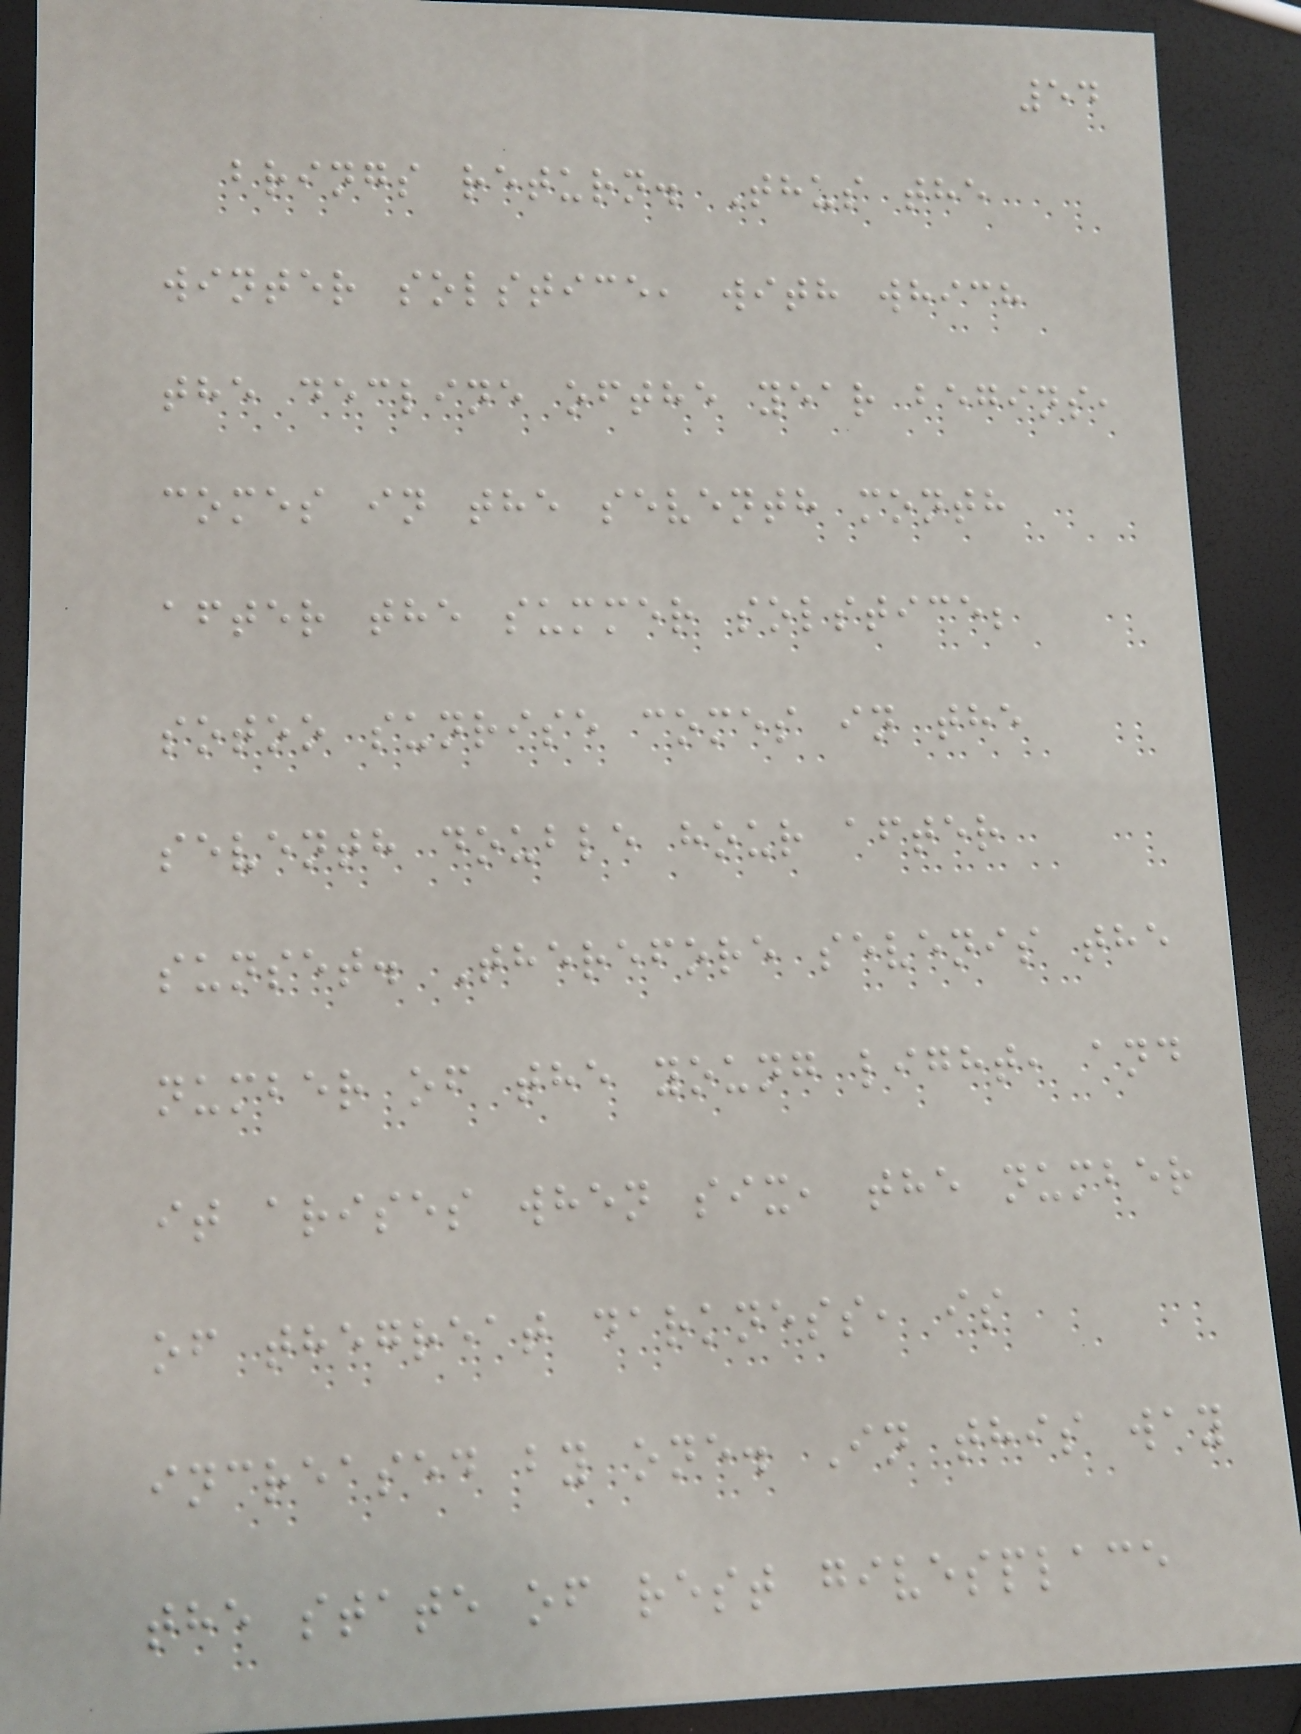54
brings return. Thus the
winter solstice, with which
the decline ofthe year begins,
comes in the seventh month
after the summer solstice;
sotoo sunrise comes in the
seventh double hour after
sunset. Therefore sevenis the
number of the young light, and
it arises when six, the number
of thegreat darkness, is
increased by one. In this way
the state of rest givesplace
